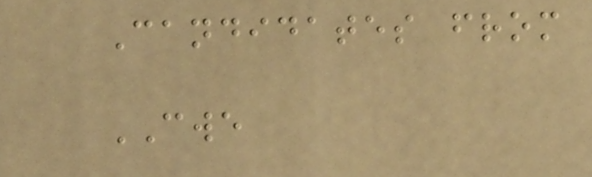Candidates from
CWE
